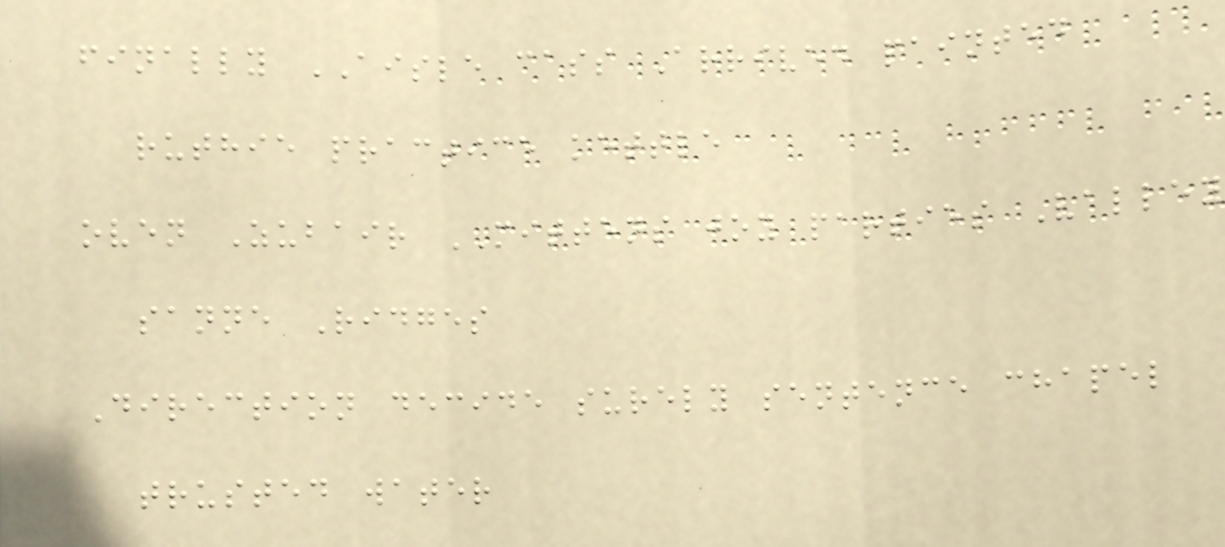finally AISLE cass Arrived painted
ruthie practice kettle
oven Zubair MITTENS joy parties Valley
sanne Ridges
Direction decide surely sentence chapel
trusted water
